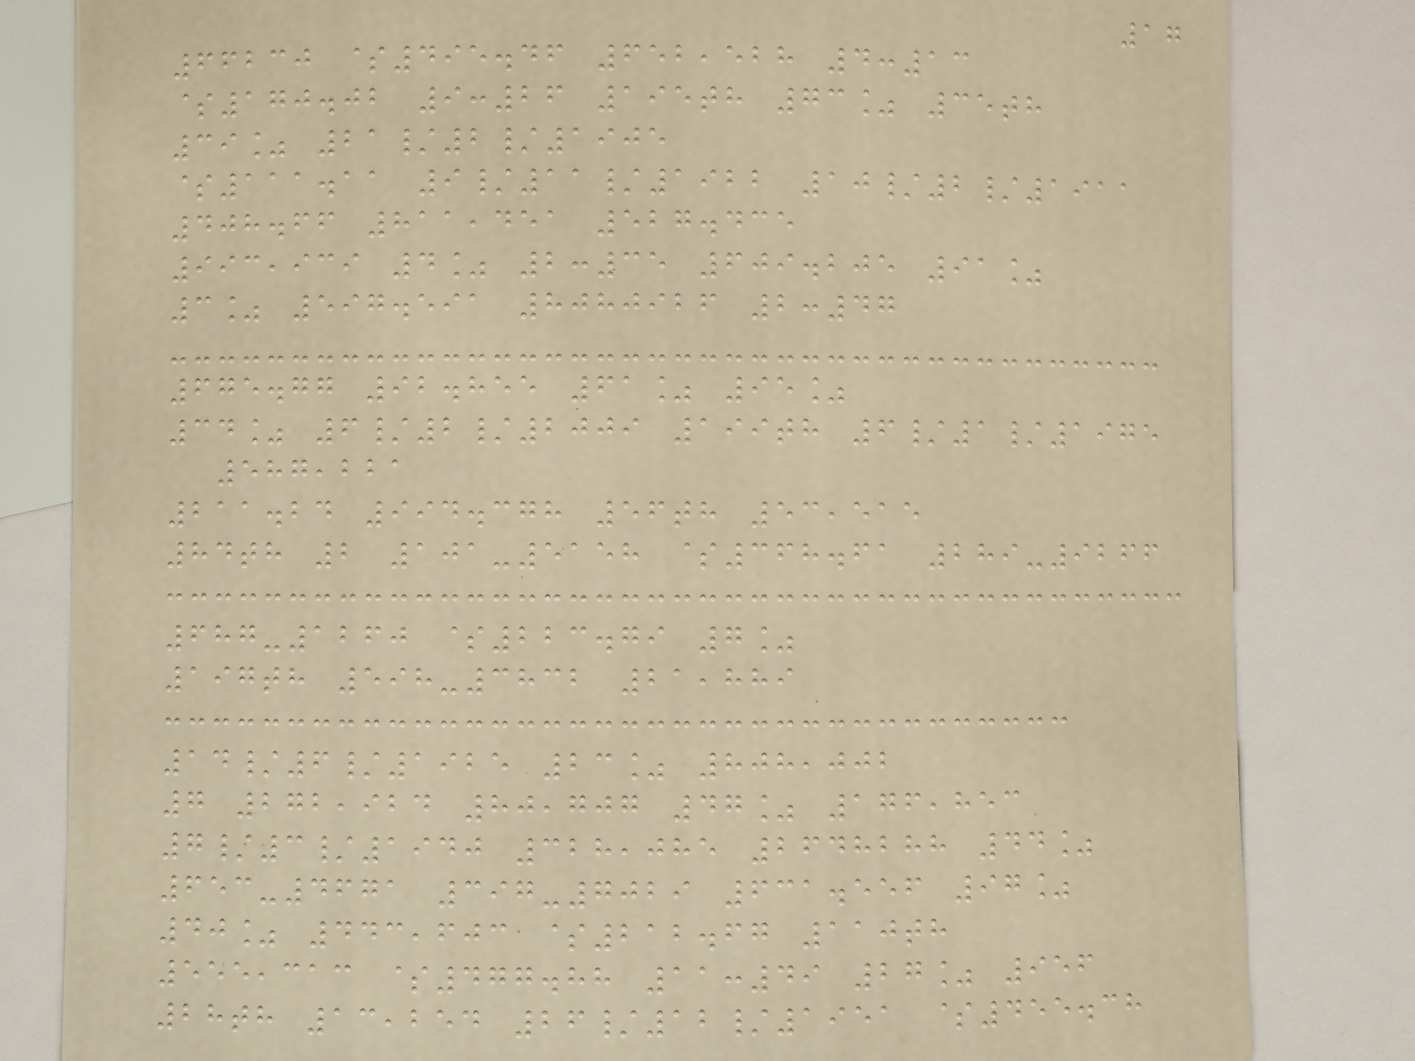17
66230 $495.46 652,528 4:13
$170.02 9:26 195th 73% 35th
39% 21/2/1905
$111.11 9/11/1922 10/2/1911
408.66 811,451 527.435
993,939 4% 2:35 609.205 91%
3% 597.591 8080926 2:47
675.77 92.855 61% 95%
34% 6/2/2009 199th 6/1/1975
587,221
211.24 994.378 56th 53,515
84th 2 101-5158 $368.61 289-9266
687-1260 $223.79 7%
197th 598-3832 21,889
14/6/1925 23% 808,002
7 272,924 80,707 47% 176,853
7/3/1940 328,085 2648288 44%
653-4671 397-7029 631.556 97%
40% 443,603 $212.67 110th
555,313 $477.88 11:49 27% 956
28th 13,254 26/12/1951 $455.38
